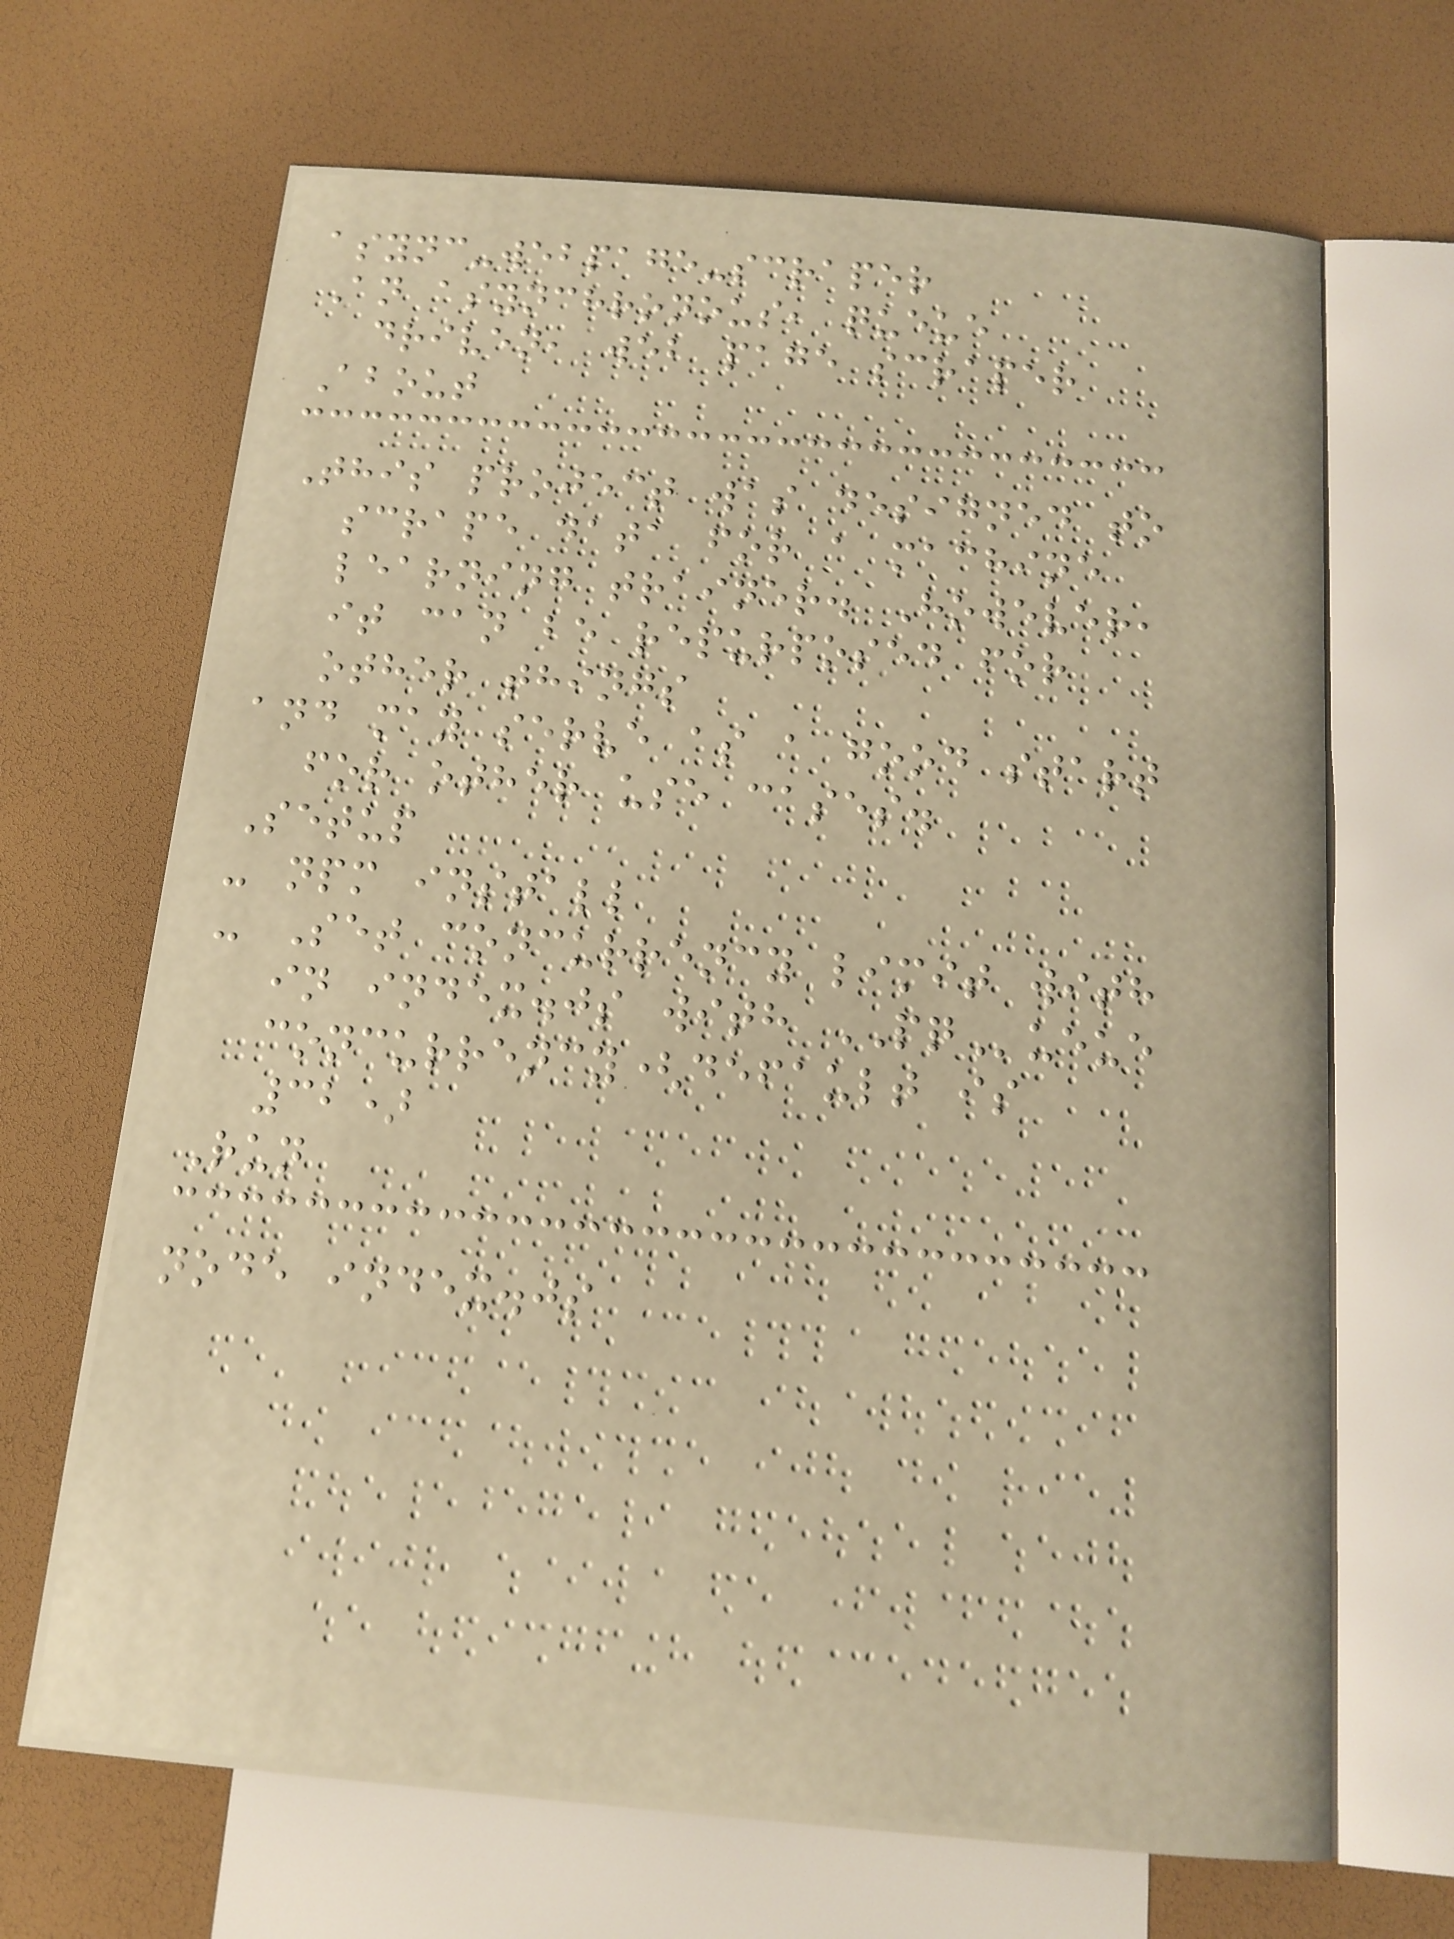async-webpage-scraper
An asynchronous, queue
driven, web page scraper
About
This project was designed to
scrape data for a machine
learning trainer. However,
it can be repurposed for
other things
and may serve as a good start
for other use cases.
Setup
- npm install
- Set concurrency limit with
in index.js with PQueue
concurrency(default is
32)
Run
node index.js
